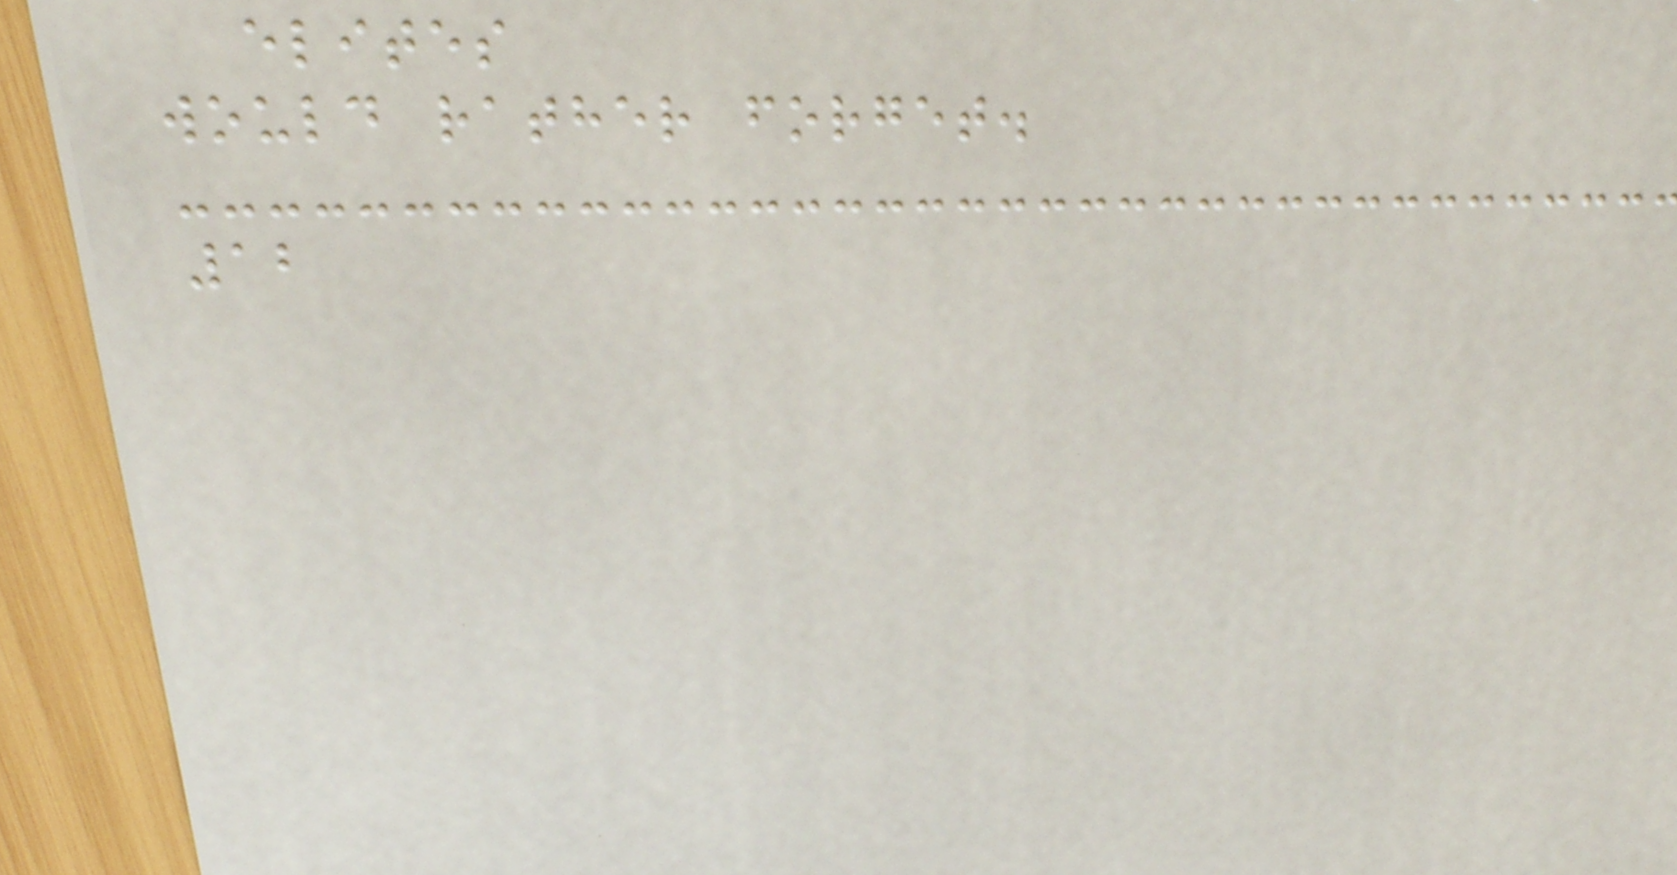elites
would rather forget.
12
